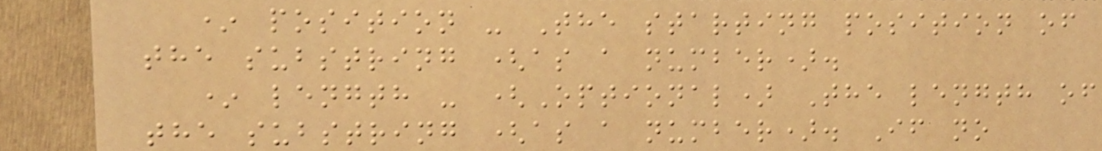* position - The starting position of
the substring (as a number).
* length - (Optional) The length of
the substring (as a number). If no
